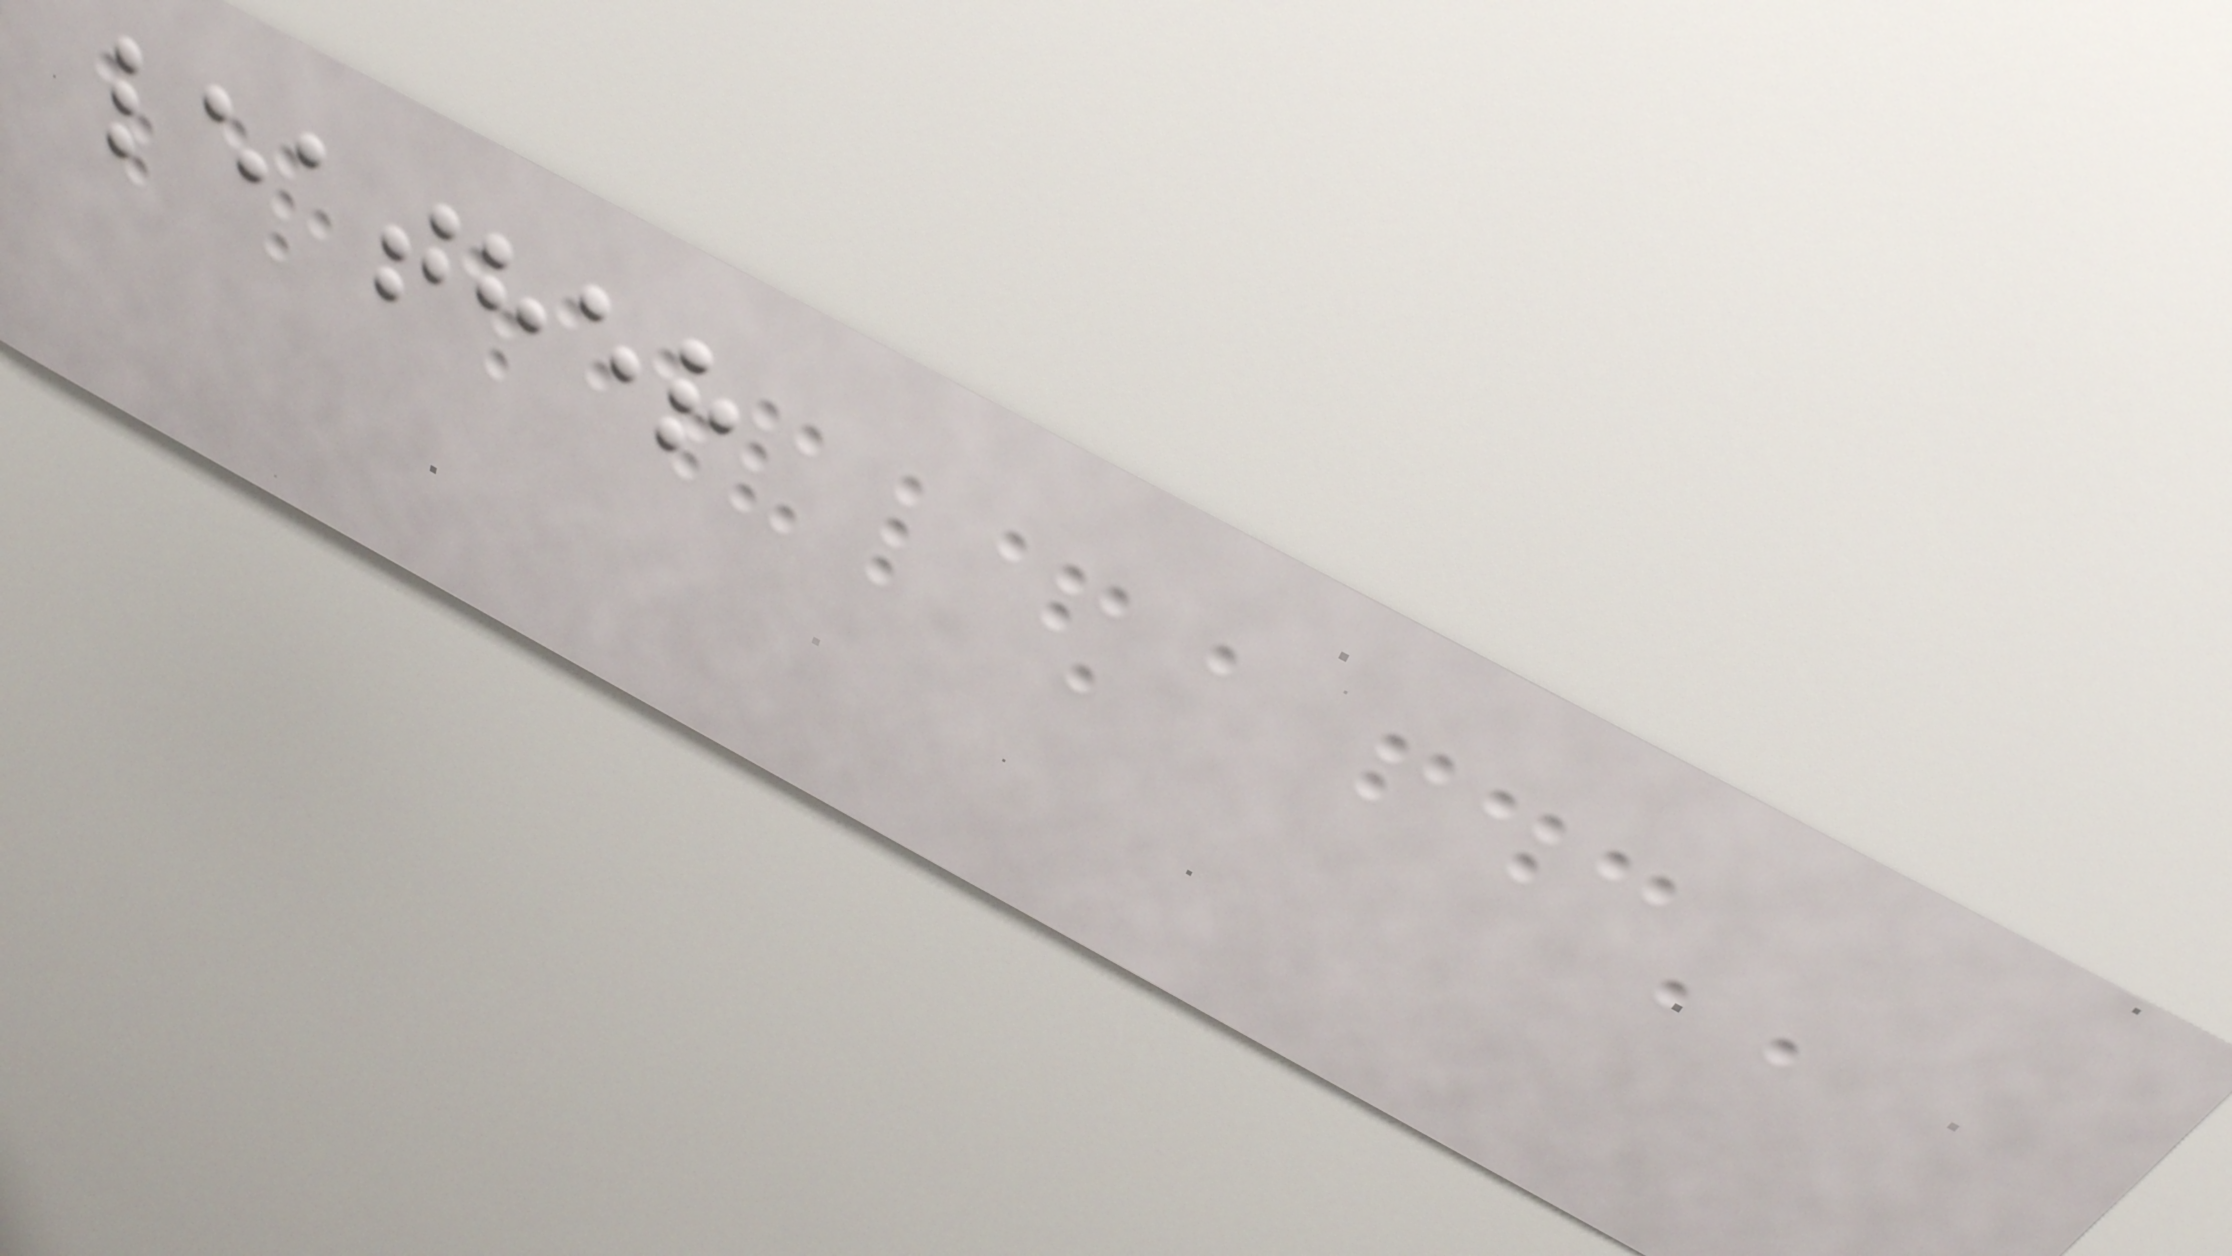leather
